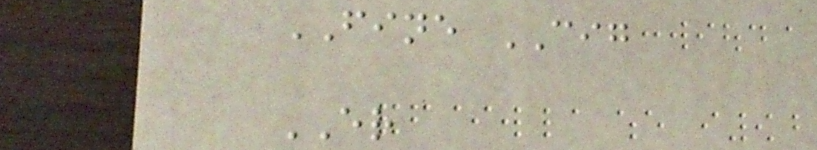FINE CIG
ER
